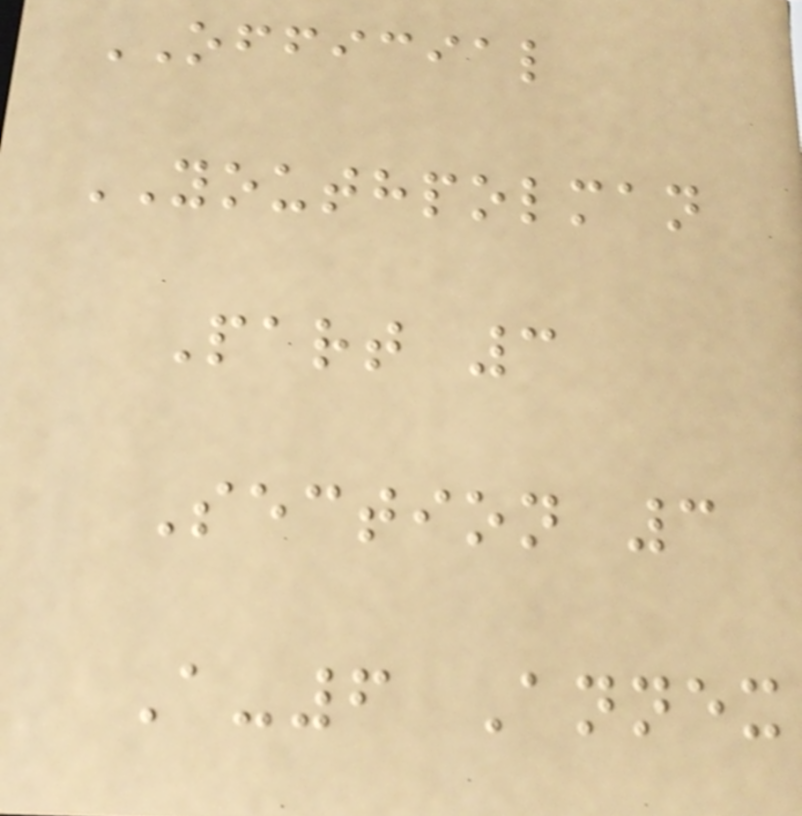OFFICIAL
YOUTHPOLMAN
Part 3
Section 3
A-6 Annex
